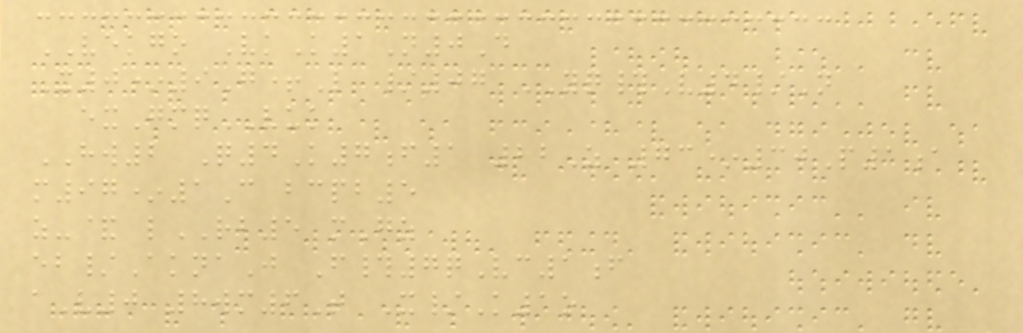VEKGO VkK1N0D
X0*9G+L /07 YQ#V4/N
exGmqVUK
HW2 Q4K7f1 22Z 73*30P1a
m97*1C bcpb5
z-& lRB5 mGz
eb/AknaJ F#7qVc1f
aV0 8wm6T X/K1o
